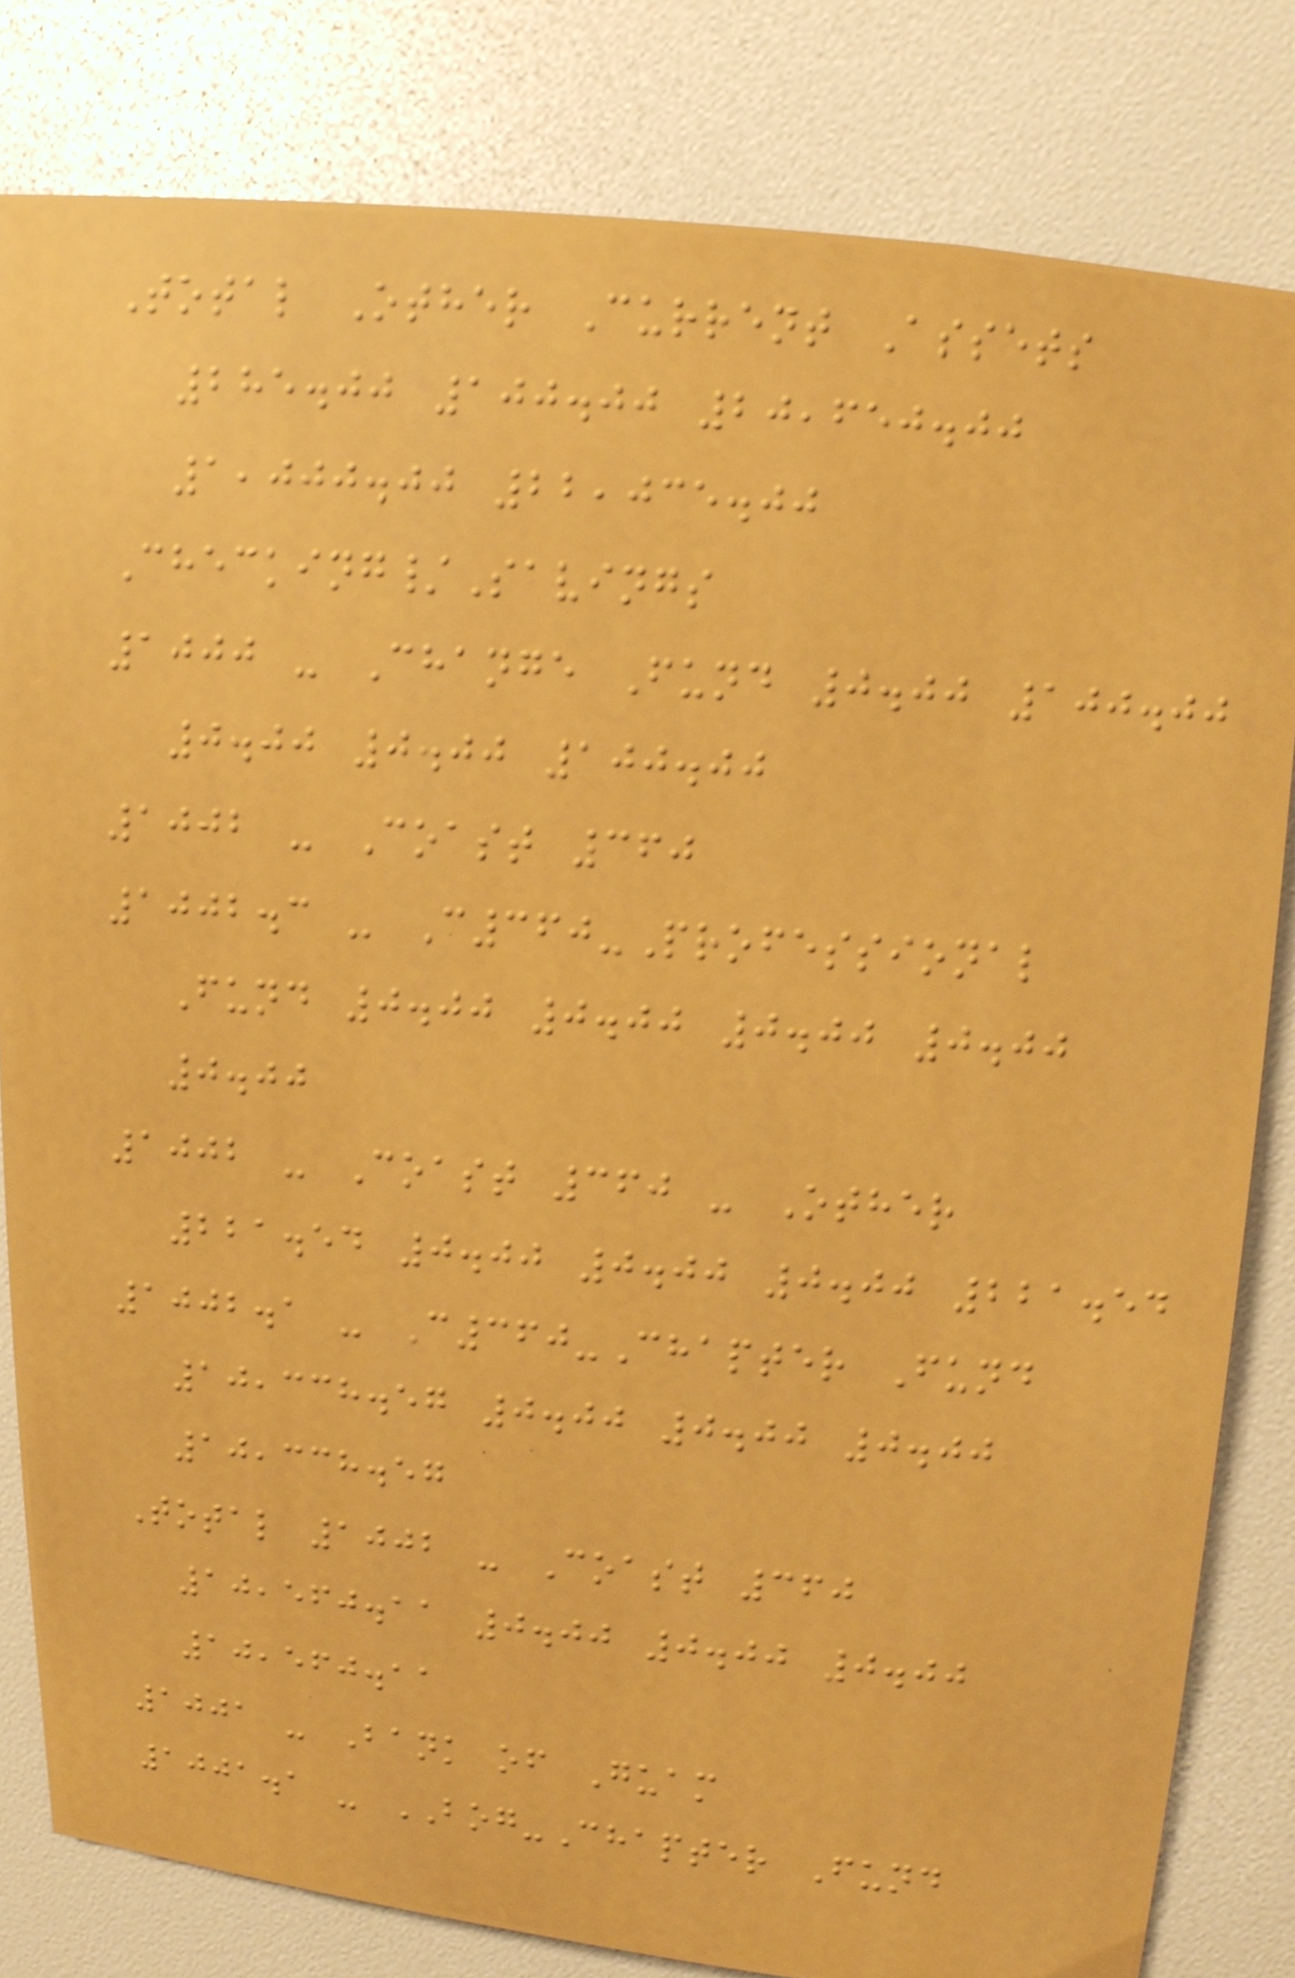Total Other Current Assets
285.00 100.00 20,650.00
1,000.00 22,035.00
Checking/Savings
1000 - Change Fund 0.00 100.00
0.00 0.00 100.00
1002 - Coast 360
1002.3 - C360-Professional
Fund 0.00 0.00 0.00 0.00
0.00
1002 - Coast 360 - Other
221.54 0.00 0.00 0.00 221.54
1002.1 - C360-Chapter Fund
10,338.57 0.00 0.00 0.00
10,338.57
Total 1002 - Coast 360
10,560.11 0.00 0.00 0.00
10,560.11
1001 - Bank of Guam
1001.1 - BOG-Chapter Fund
